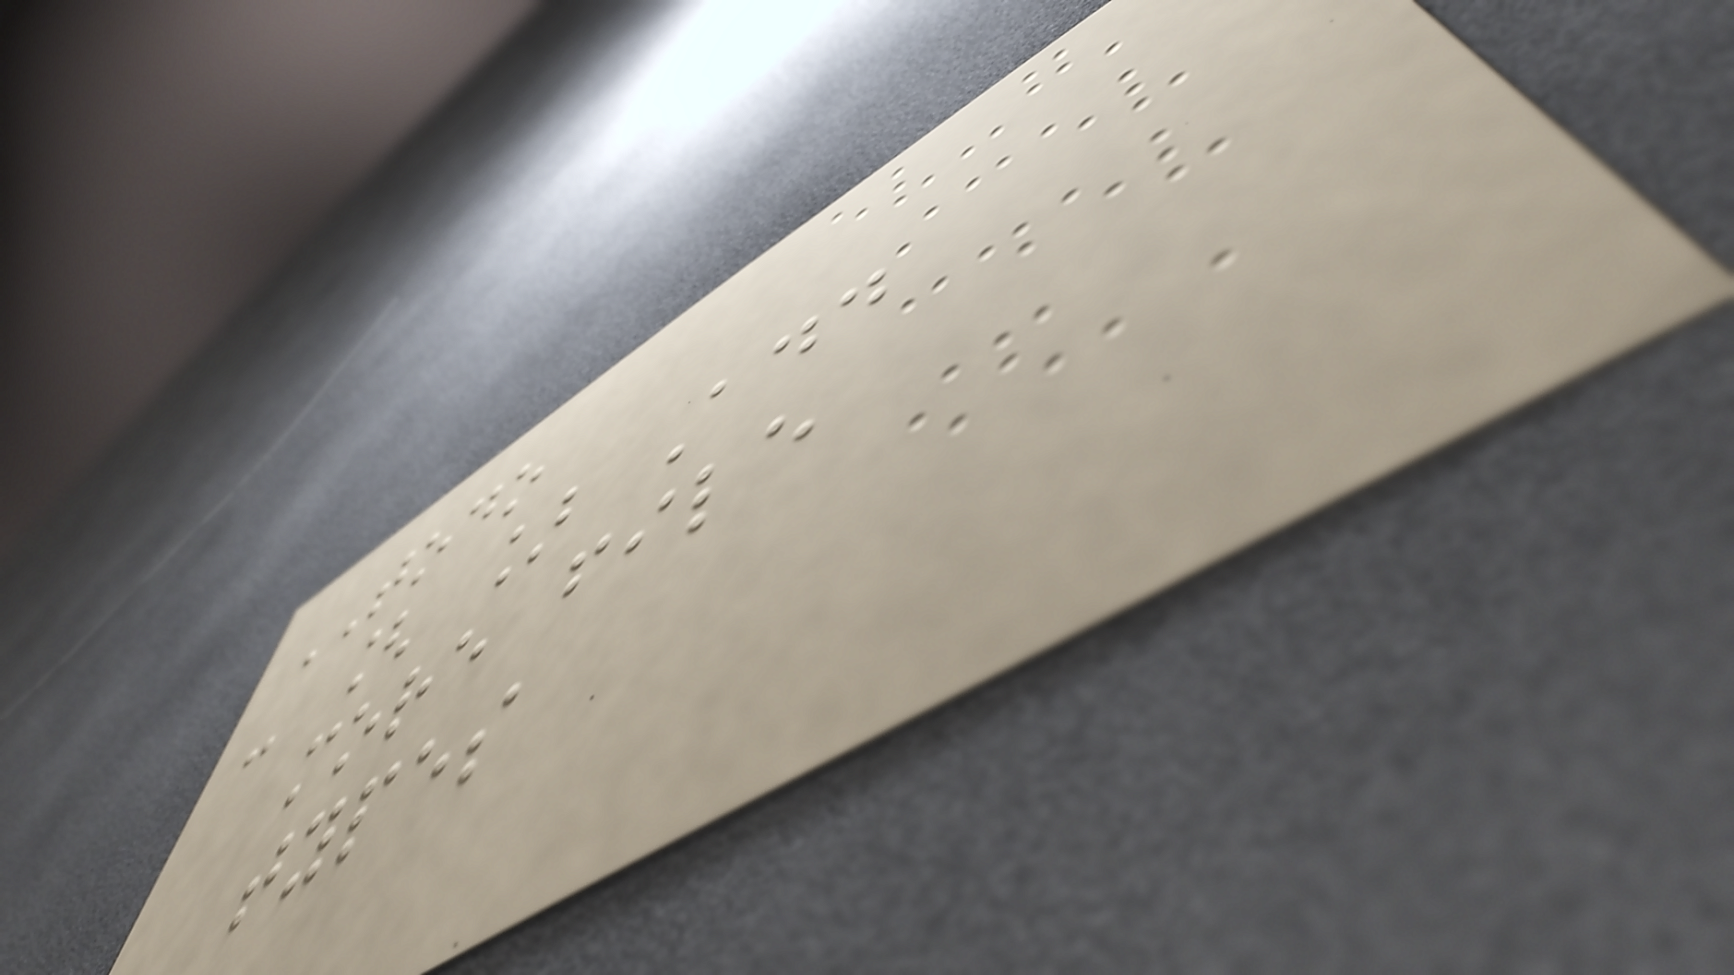TODO
- [ ] Add
more file
types
